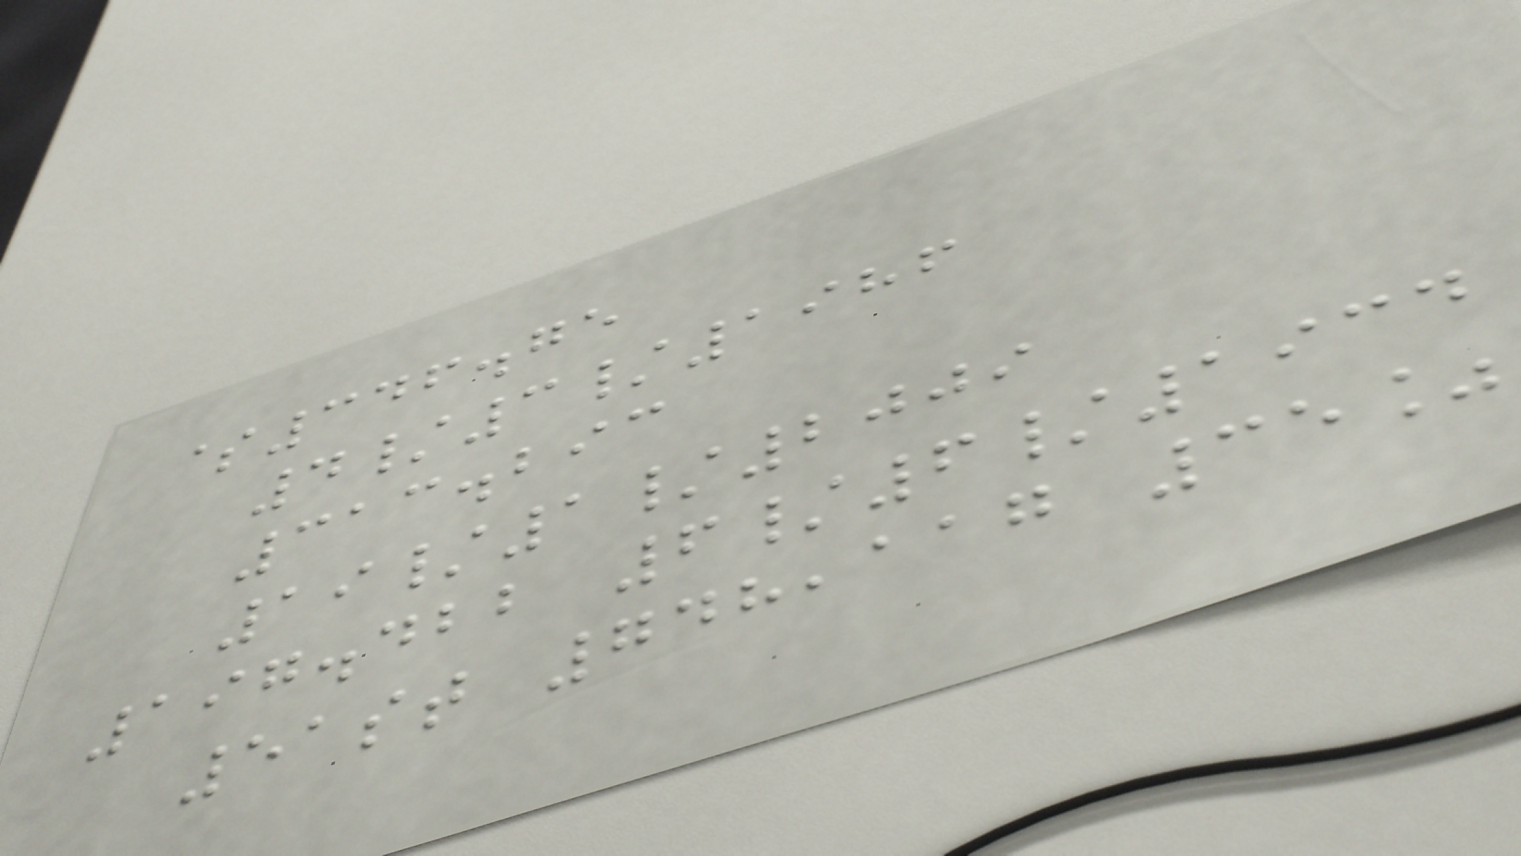$346.75
4/3/1986
313.293
19/1/2009
197.422 6/6/1934
51st 748,117 35%
